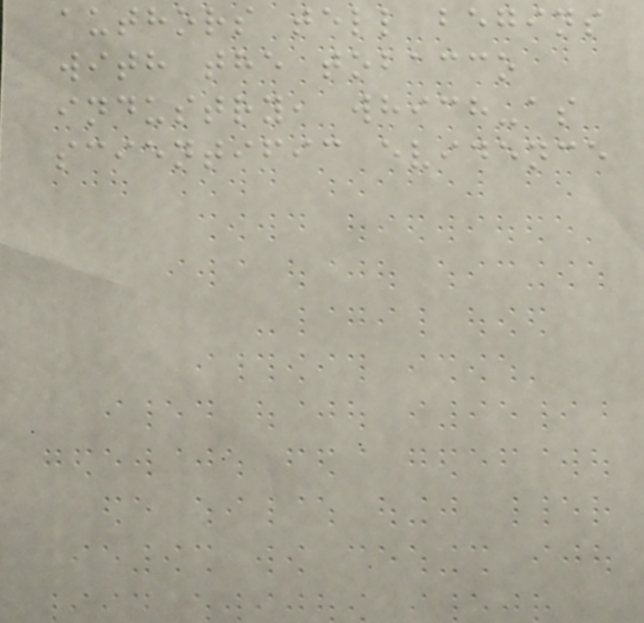authors tell begins
with the tobacco
industry, which-as
scientific evidence
